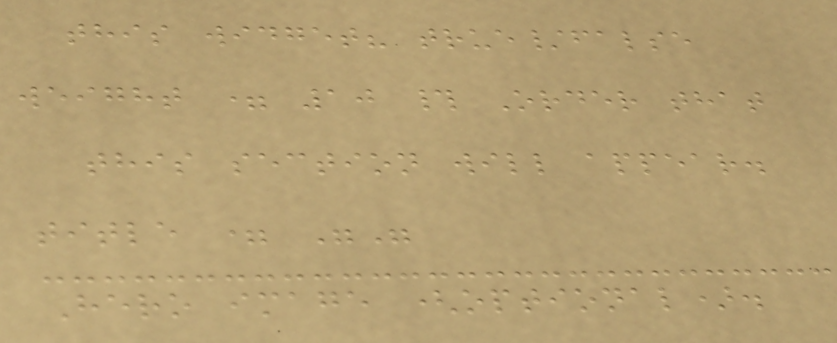this widget? true/false
weight = 10 # Order that
this section will appear.
title = ""
Hero image (optional).
